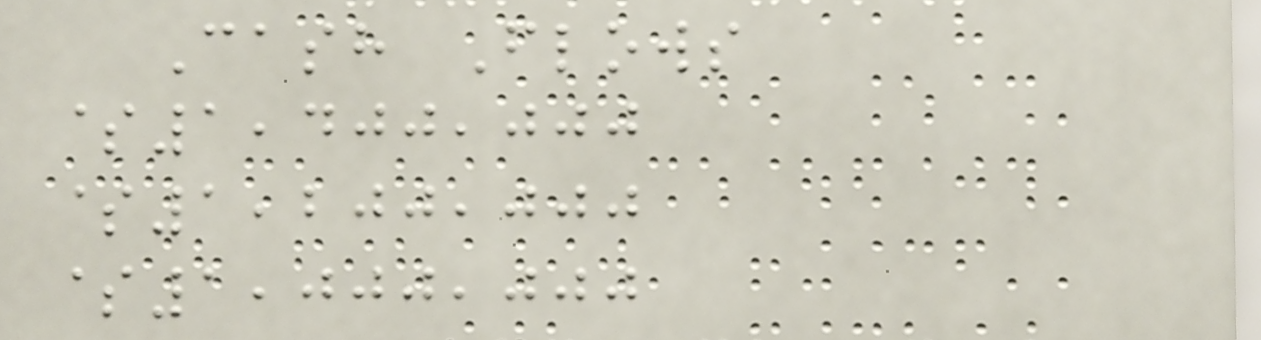Cash Flows
$1,400,000
$1,200,000
$1,000,000
